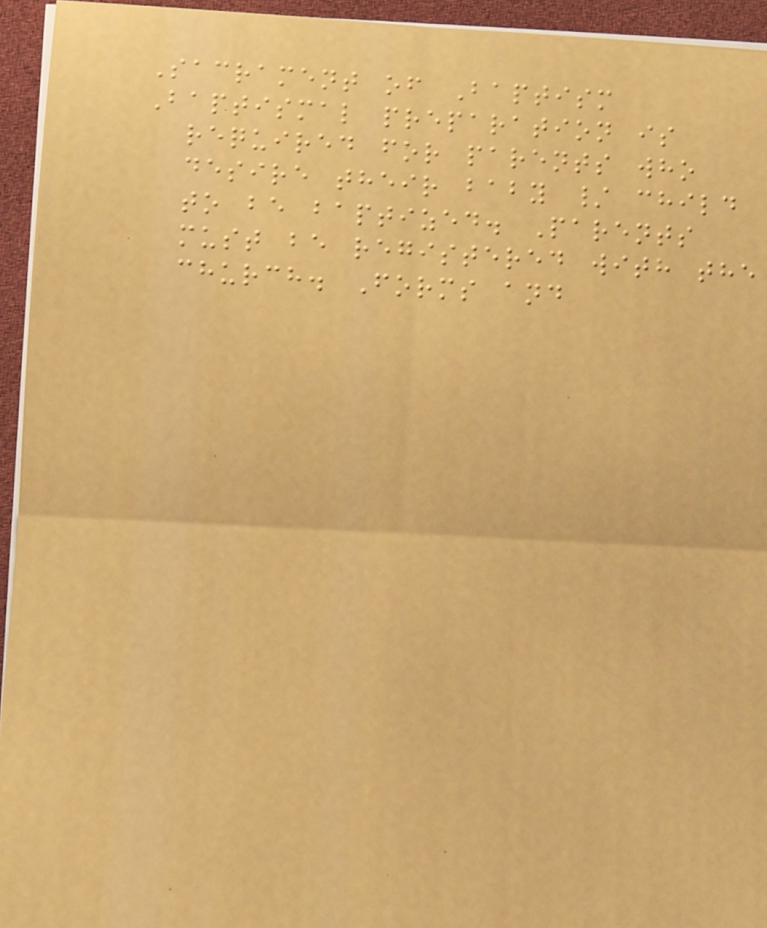Sacrament of Baptism
Baptismal preparation is
required for parents who
desire their baby / child
to be baptized. Parents
must be registered with the
church. Forms and
